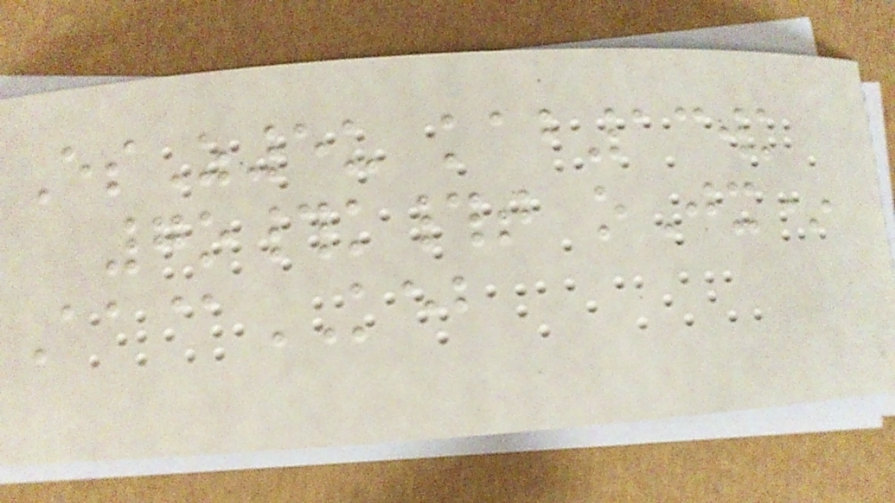EsZ5u kab13wk
7o#k#t oJx*
Aa@KEB
